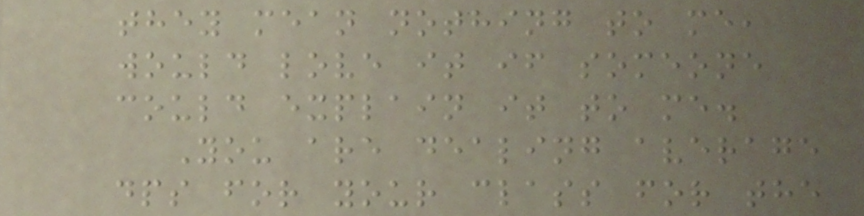they mean nothing to me,
would love it if someone
could explain it to me.
You are dealing average
dps for your class for the
